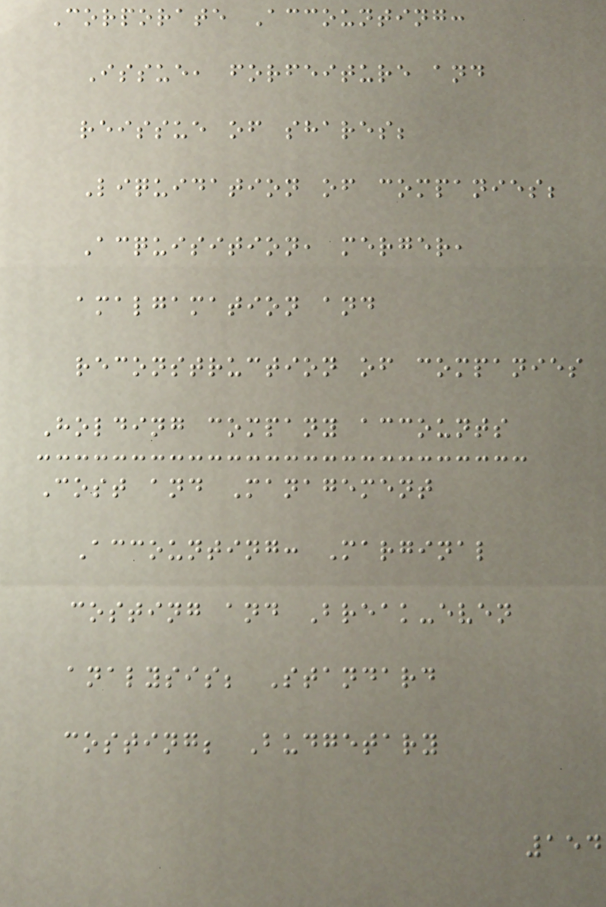Corporate Accounting:
Issue, forfeiture and
reissue of shares;
Liquidation of companies;
Acquisition, merger,
amalgamation and
reconstruction of companies
Holding company accounts
Cost and Management
Accounting: Marginal
costing and Break-even
analysis; Standard
costing; Budgetary
154
